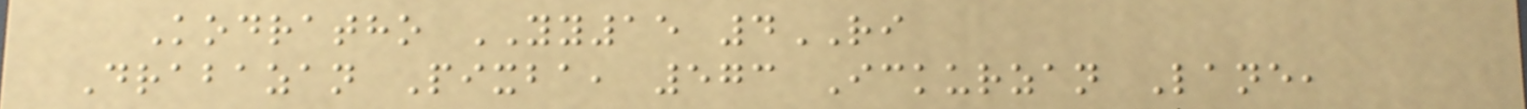Kodratho YY15 4RI
Drabazan Pixba, 573 Ickurzan Lane,
